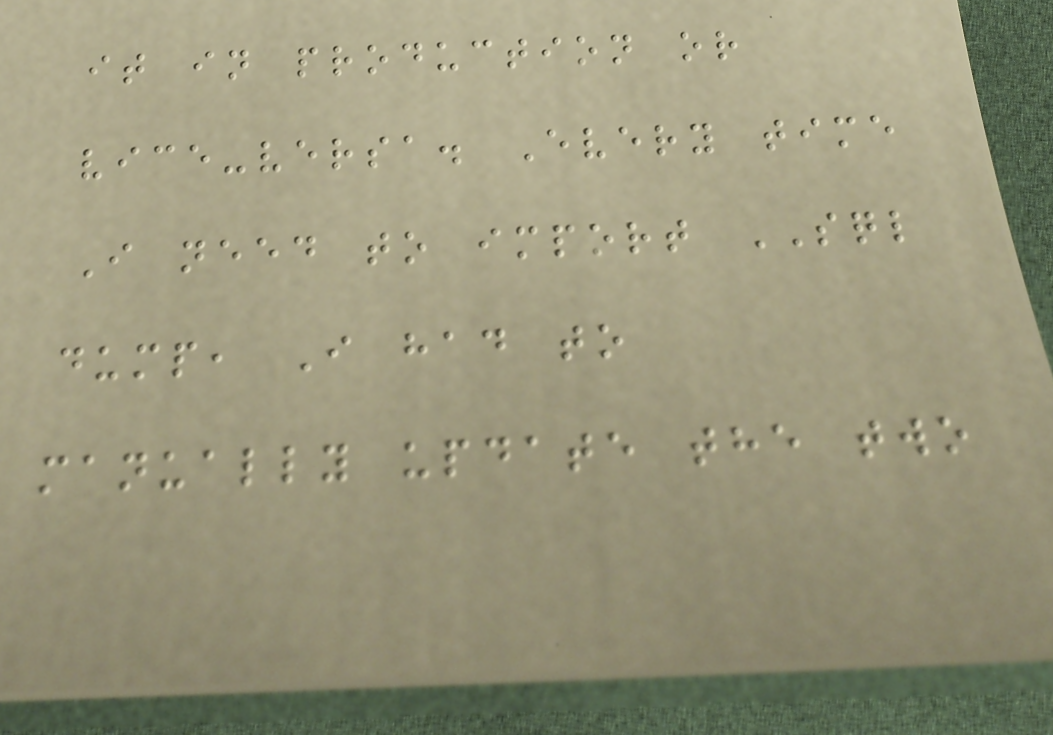it in production or
vice-versa. Every time
I need to import SQL
dump, I had to
manually update the two
